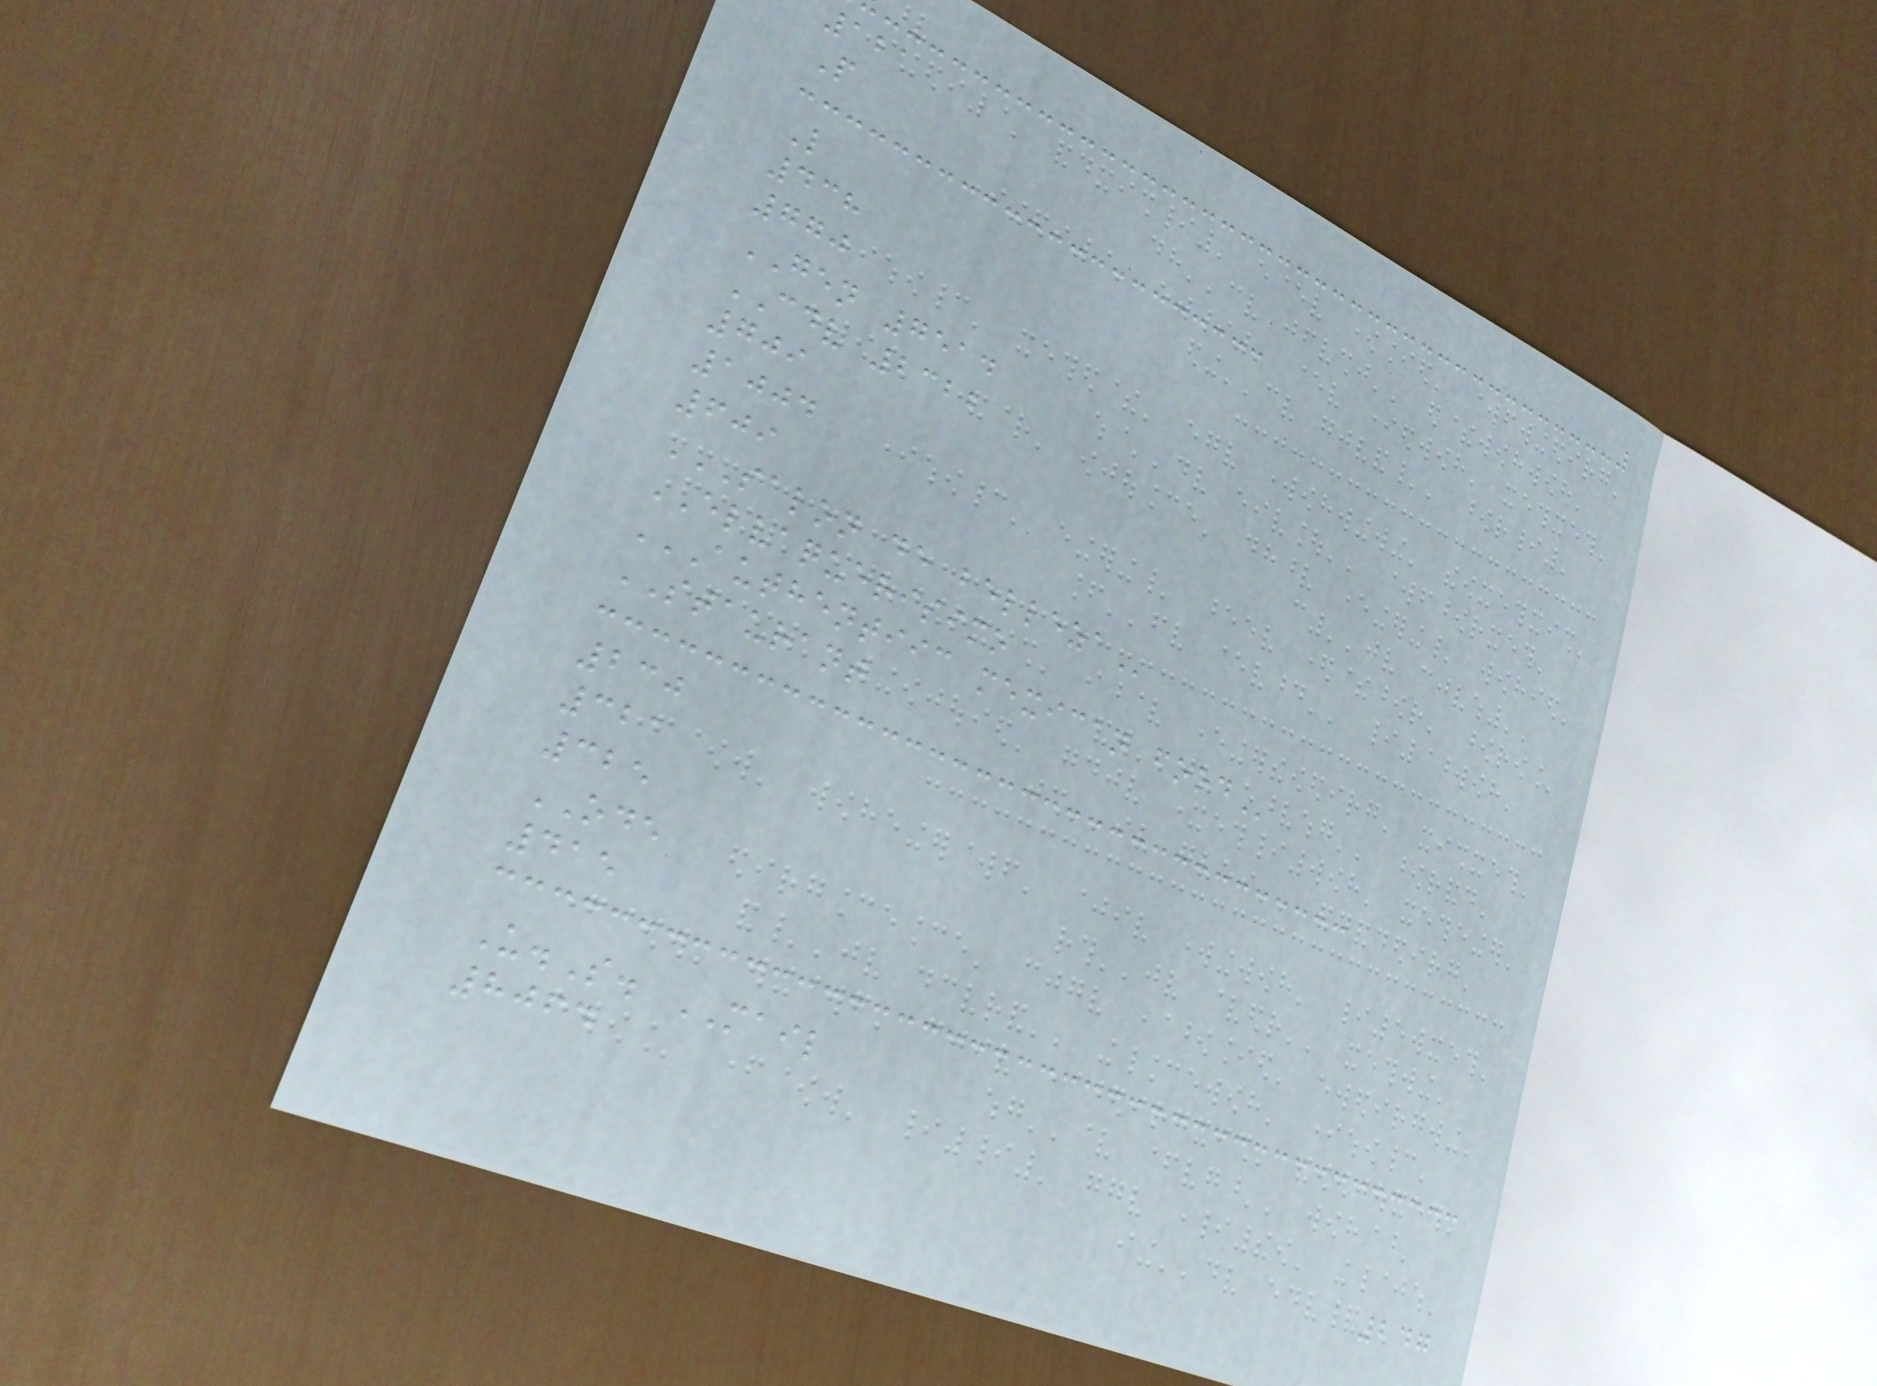121
P
L
438
770
GEN 7514
CDV 2322
709
1004
609
SALON DE BELLEZA
ELVAQUERISIMO
AUTHENTIIC MEXICAN FOOD
STAURANT
230
321
325
ODE
415
U.S. MAIL
8064
247
